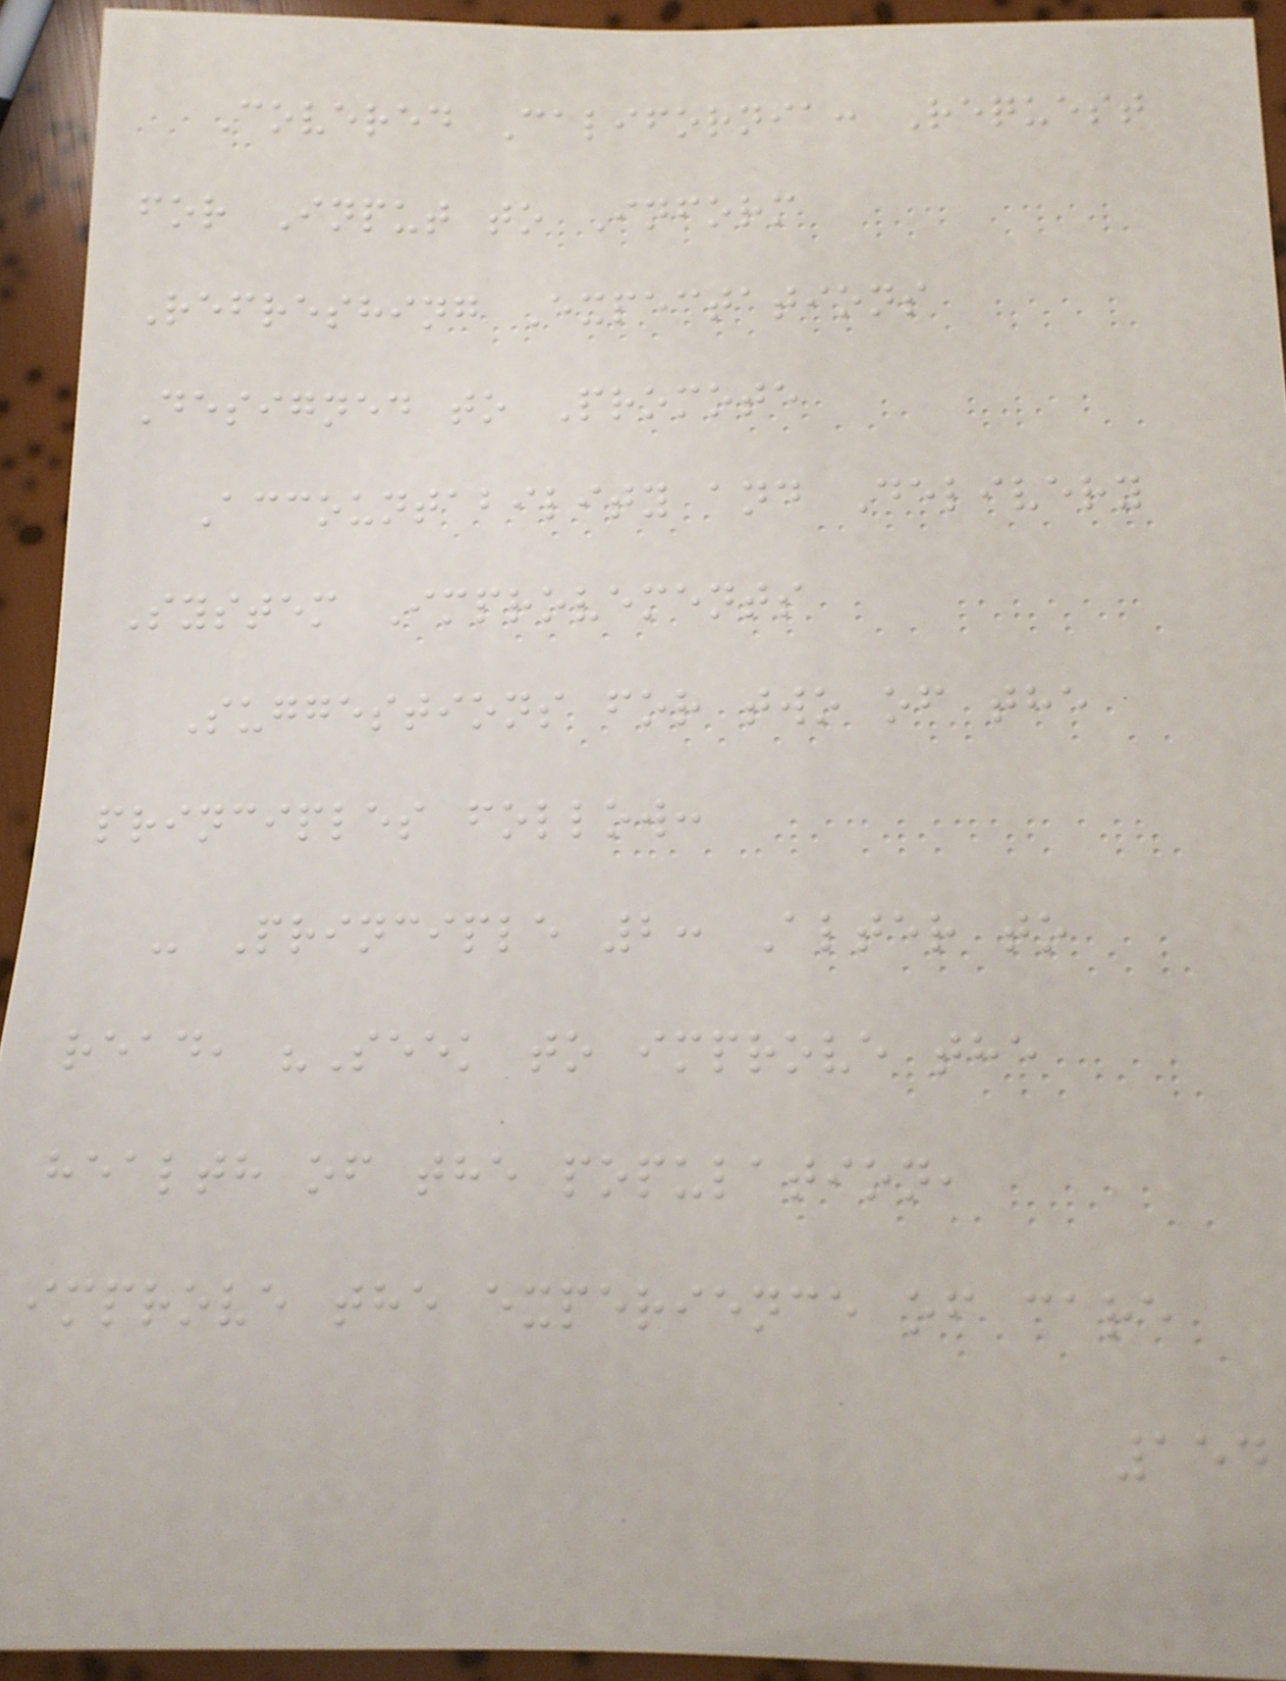Covered California: Request
for Input to Inform
Refreshing Expectations
Designed to Promote
Accountability and Delivery
System Improvements
Suggestions for two of the
principles follow:
- Principle 2: Alter to
read, "Seek to improve the
health of the population,
improve the experience of care
154
